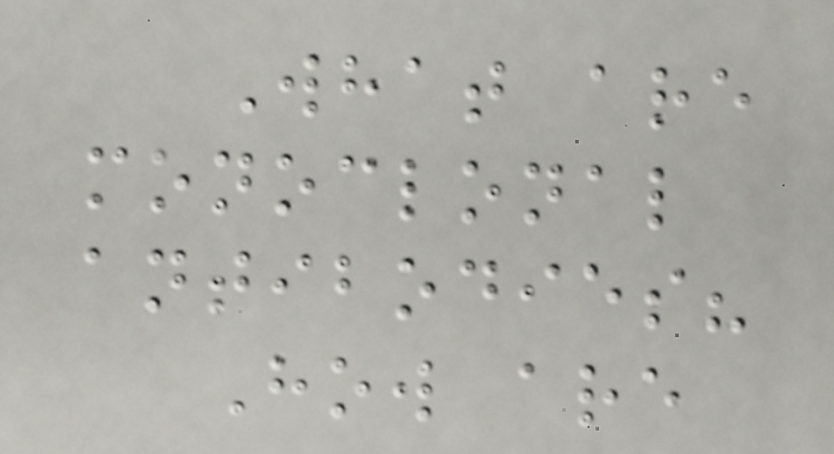What are
monoclonal
antibodies?
How are
